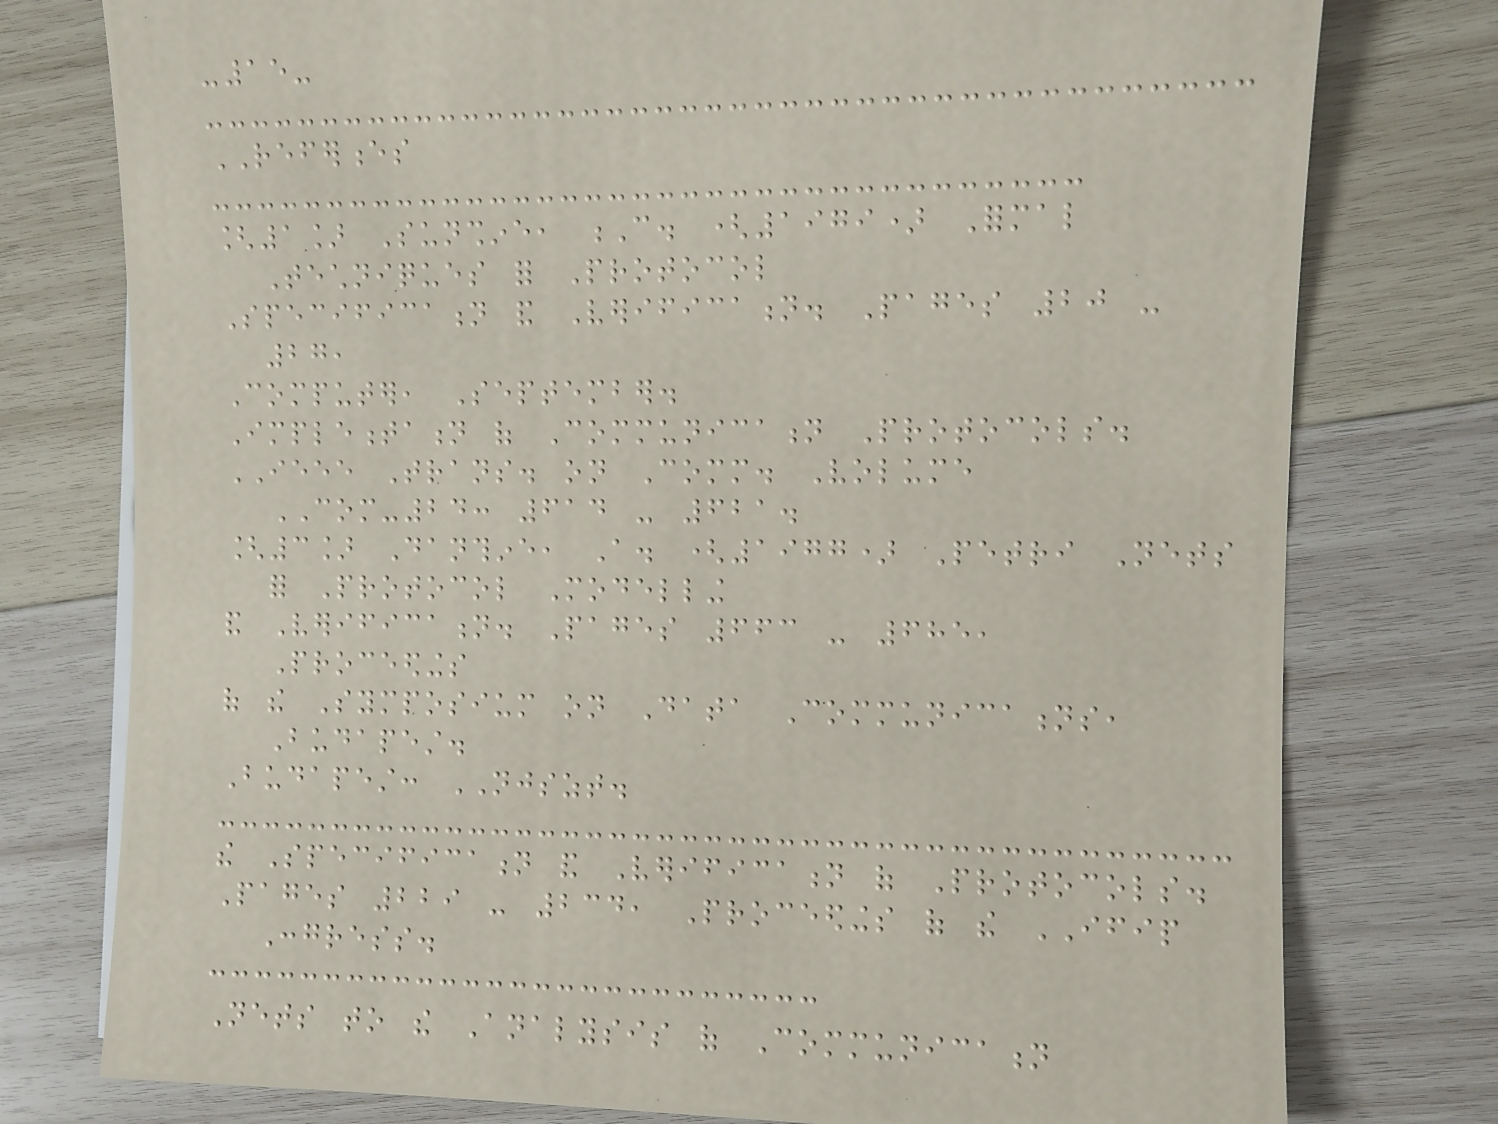-15-
REFERENCES
[1] Sunshine, C. (1979) Formal
Techniques for Protocol
Specification and Verification. Pages 20 -
27,
Computer, September.
Implementation of Communication Protocols.
IEEE Trans. on Comm. Volume
COM-24: 614 - 621.
[3] Danthine, A. (1977) Petri Nets
for Protocol Modelling
and Verification. Pages 663 - 685,
Proceedings
of the Symposium on Data Communications,
Budapest.
Budapest: NJSZT.
the Specification and Verification of Protocols.
Pages 229 - 234, Proceedings of the IFIP
Congress.
Nets to the Analysis of Communication
